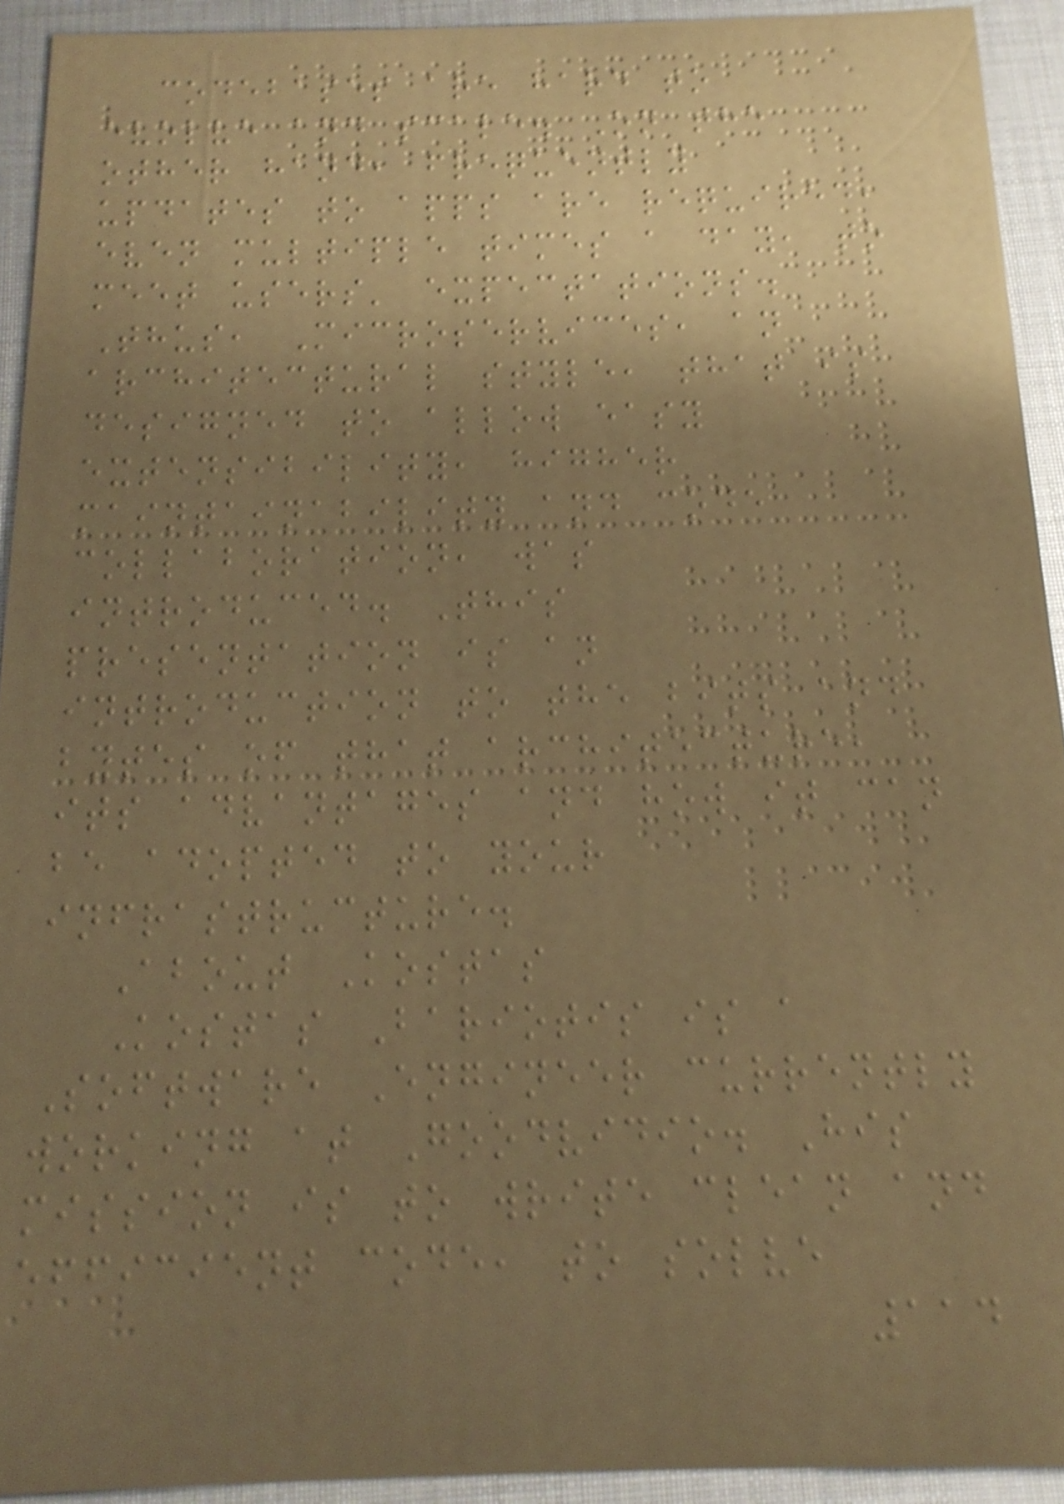codebases are hard to
evolve and scale. On the
other hand, frequently
updates to apps are required,
even multiple times a day, to
meet users' expectations.
Thus, Microservices, an
architectural style, that is
designed to allow easy
extensibility, higher
maintainability and code
collaboration, was
introduced. This
presentation is an
introduction to the bits and
bytes of that architecture,
its advantages and how it can
be adopted to your
infrastructure.
About Kostas
Kostas Bariotis is a
Software Engineer currently
working at Goodvidio. His
mission is to write clean and
efficient code, to solve
114
